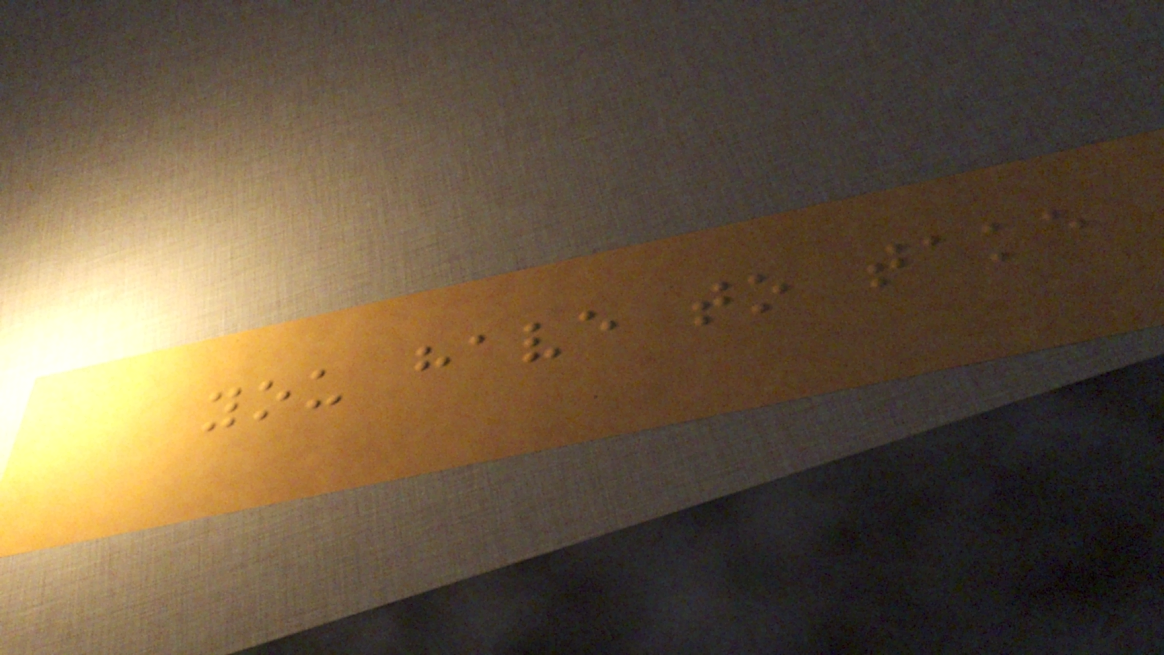you have to take
